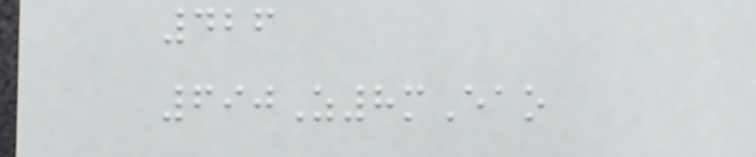426
690Z8mEao
